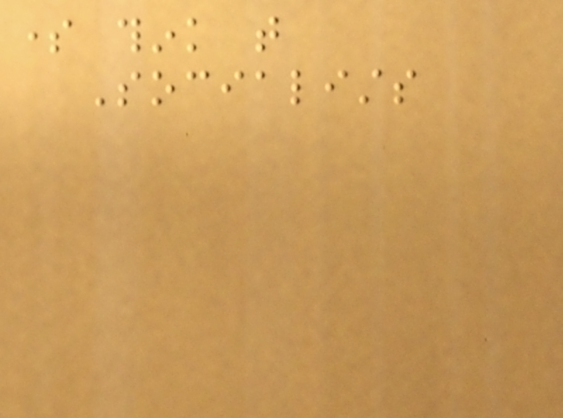some think that
Socialists
